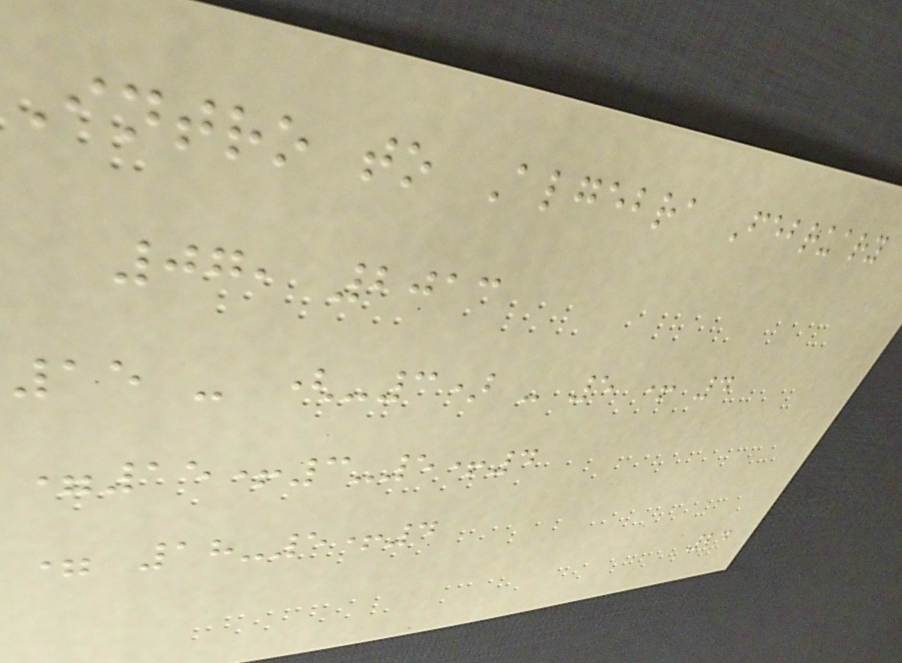Intro to Algebra February
07, 2013
15 - (-3) - 5 + 4
=15+3-5+4
= 18-5+4
24
